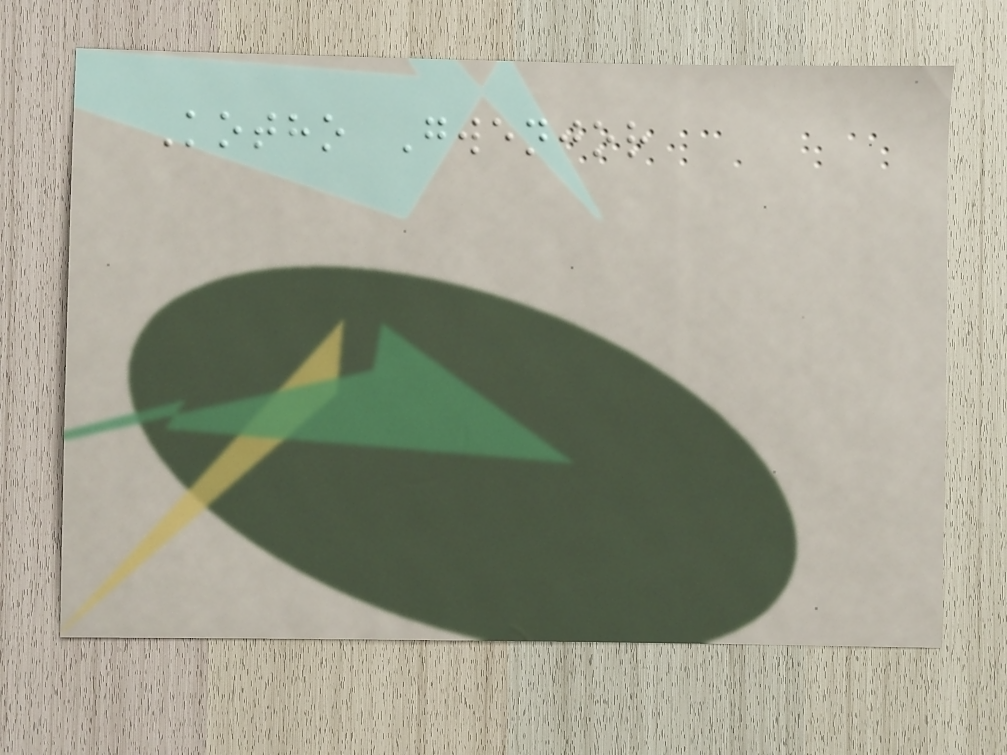Kotho Gwenjor
